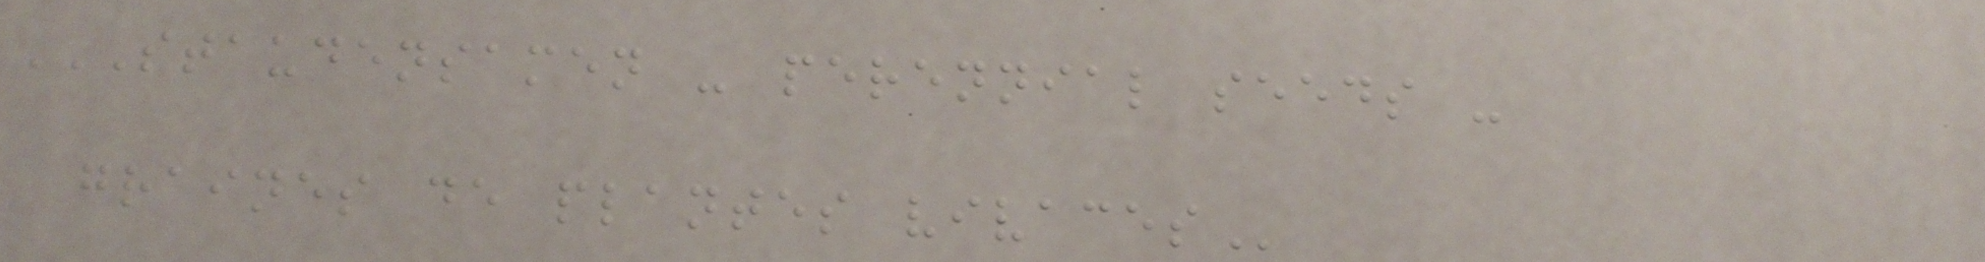STAUDENSAMEN - PERENNIAL SEEDS -
GRAINES DE PLANTES VIVACES
